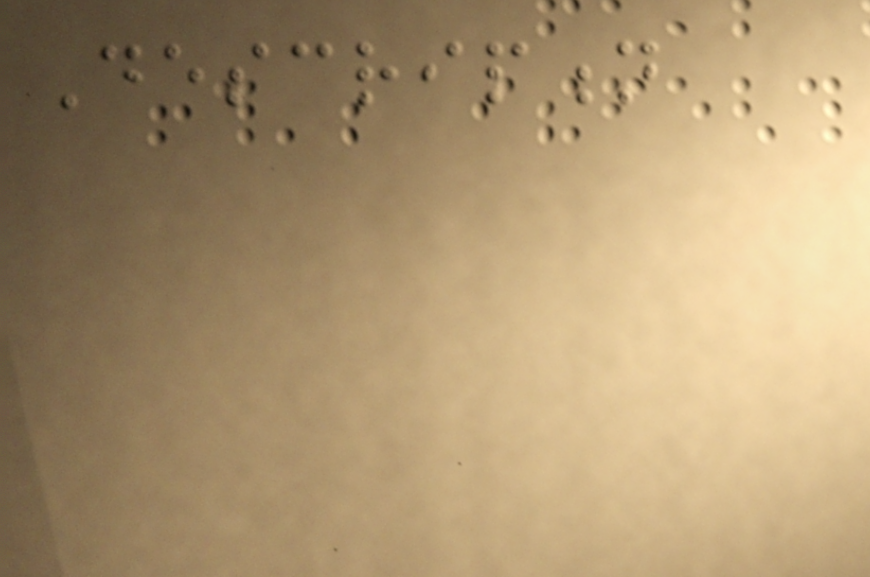Description
